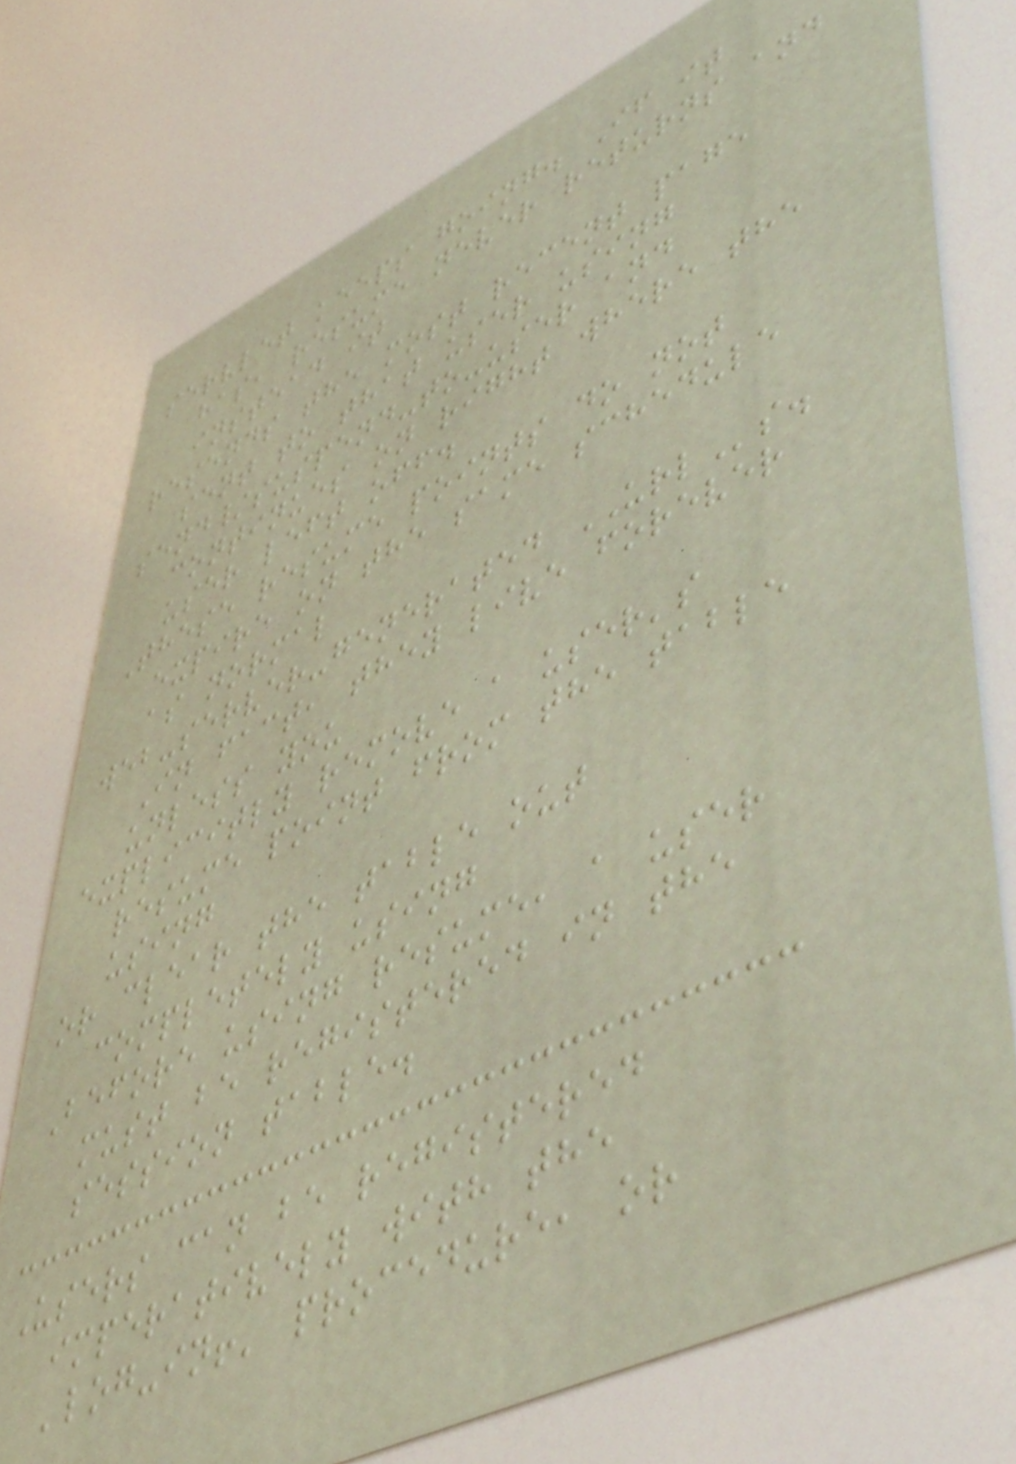servlet keeps going. If it
has, resume never returns and
instead it
resends the most recent page
sent to that user using
send/suspend-to-user and
continues on right where the
user left off.
These resume points do not
expire on the same schedule
as normal
web-server-generated URLs.
In fact, they live forever
unless you
explicitly remove a user's
resume point from the table
using
or clear the table out
completely using
Before using resume, a user
must be registered in the
session table.
Users can be registered
imperatively with the
'log-in!' procedure, or
